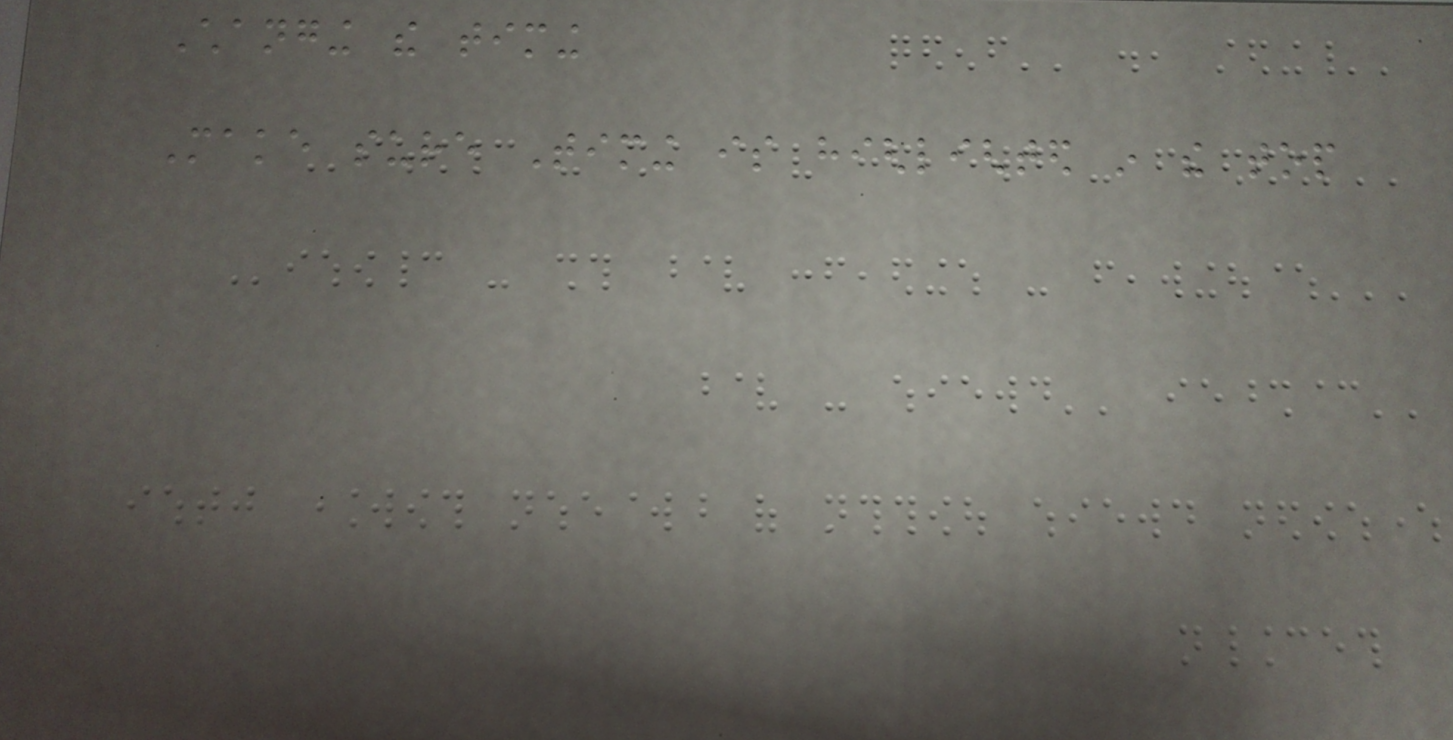Changing the timing
Make sure Timing is highlighted in the top
